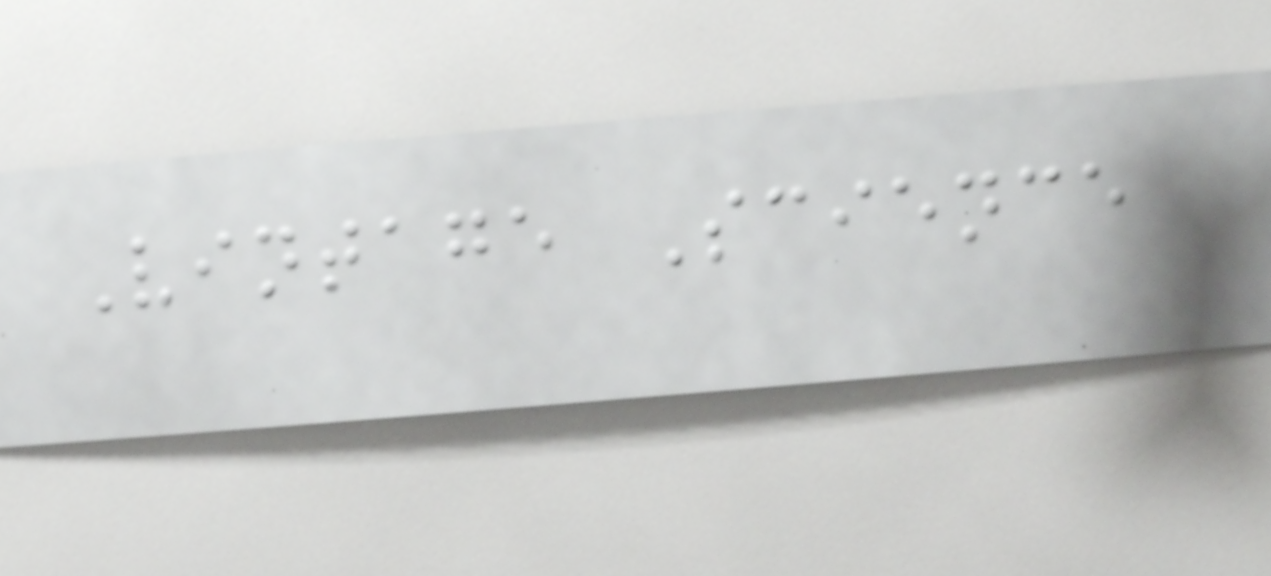Vintage Science
